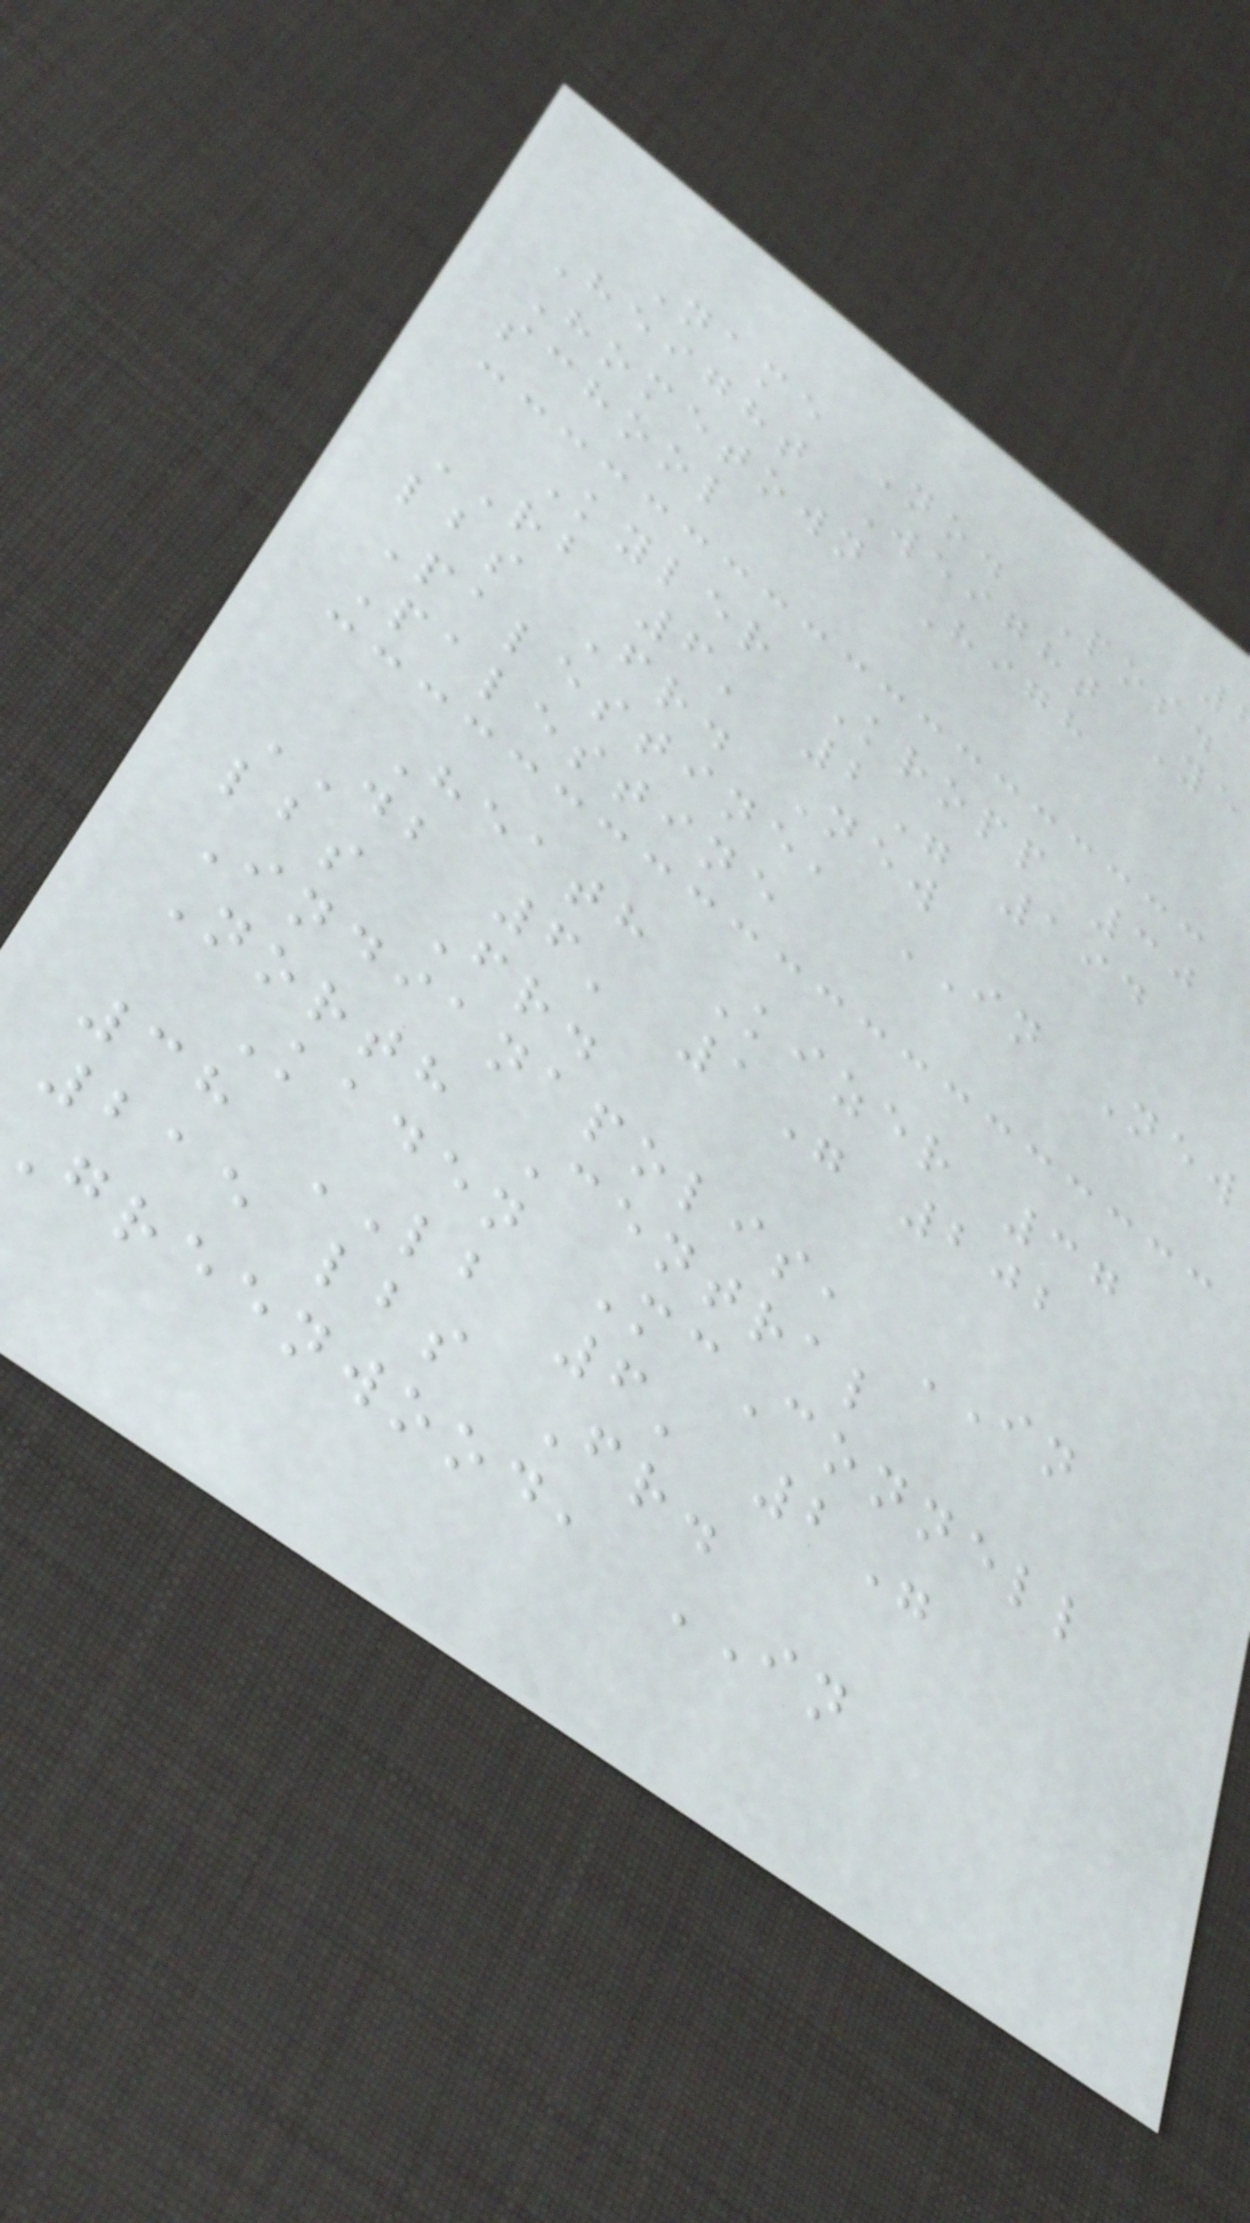Name No. Pos.
Height Weight Ye
Hometown High
school
Kyler Kropp 30
RB 6' 2" 194
lbs Fr. New
Palestine, IN New
Palestine
Heath Kizer 37
DB 6' 1" 202
lbs Fr.
Indianapolis, IN
North Central
Kaden McConnell
38 LB 6' 2"
215 lbs Fr.
greenwood, IN
